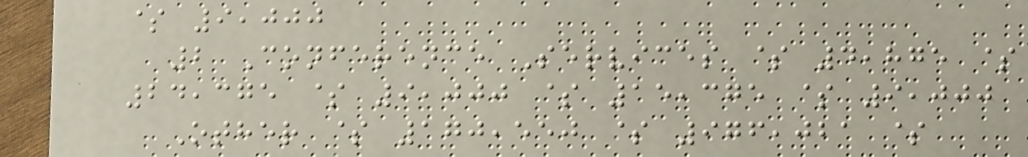$ 9,000
2 Conference Services $ 4,875 $
24,375 $ 9,000 $ 15,375 $ 9,000
Other $ 170,550 $ 976,021 $
